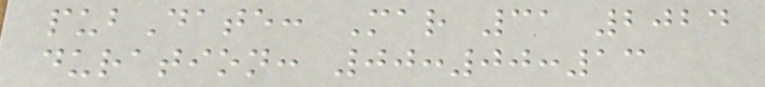pubDate: Mar 31 2024
duration: 00:00:13
